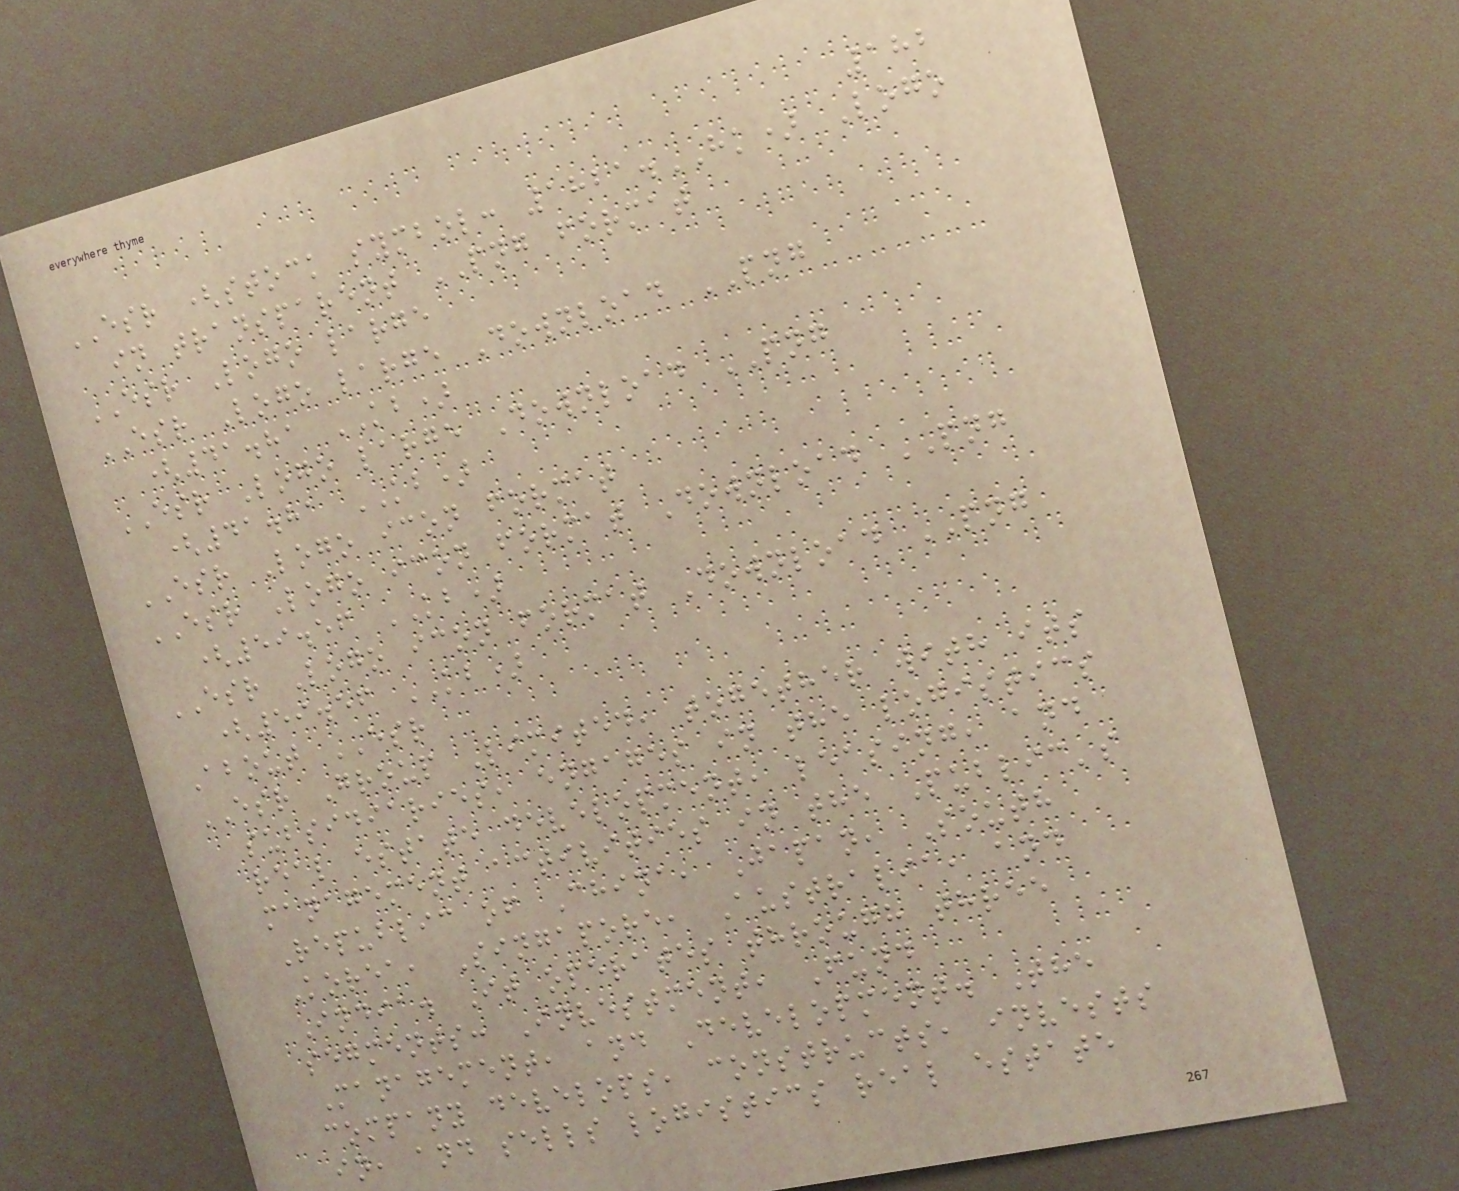182
ESR (stock symbol: 1821.HK) Logo
in transparent PNG format
ESR Logo large
ESR Logo large Download PNG
(41.81 KB)
ESR Logo large Download PNG
(41.81 KB)
ESR Logo icon format
ESR Logo icon format Download PNG
(59.56 KB)
ESR Logo icon format Download PNG
(59.56 KB)
About ESR
ESR Group Limited, together with its
subsidiaries, engages in the logistics
real estate development, leasing, and
management activities in the Public's
Republic of China, Japan, South
Korea, Singapore, Australia, and
India. It operates through three
segments: Investment, Fund
Management, and Development. The
company develops, constructs, invests
in, and sells logistics real estate
